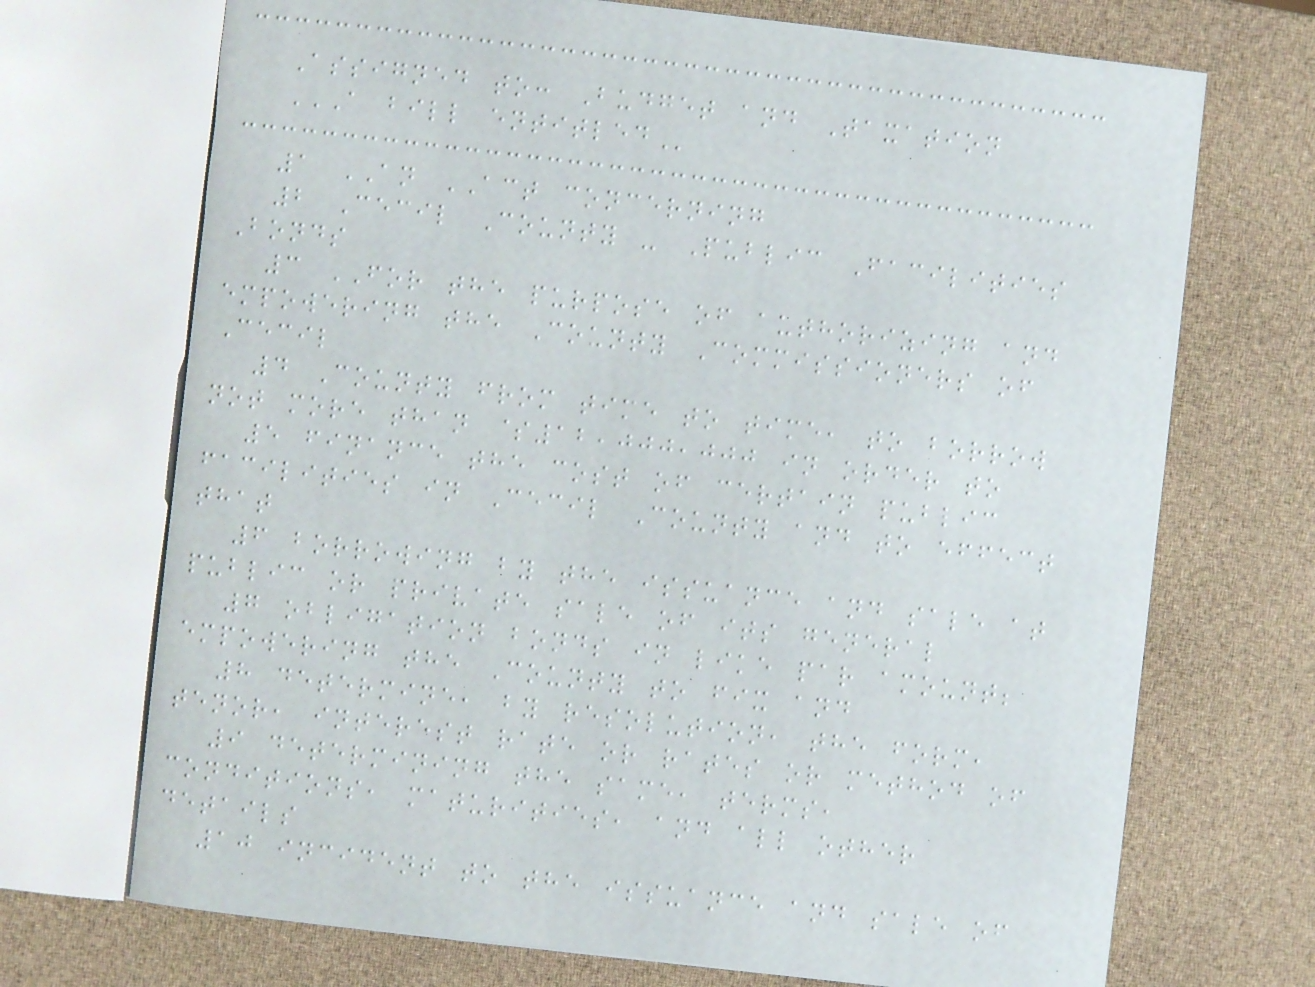Assigned to: Budget and Taxation
A BILL ENTITLED
1 AN ACT concerning
2 Cecil County - Public Facilities
Bonds
3 FOR the purpose of authorizing and
empowering the County Commissioners of
Cecil
4 County from time to time, to borrow
not more than $12,000,000 in order to
5 finance the cost of certain public
facilities in Cecil County and to effect
that
6 borrowing by the issuance and sale at
public or private sale of its general
7 obligation bonds in like par amount;
empowering the County to fix and
8 determine, by resolution, the form,
tenor, interest rate or rates or method of
9 determining the same, terms,
conditions, maturities, and all other
details
10 incident to the issuance and sale of
